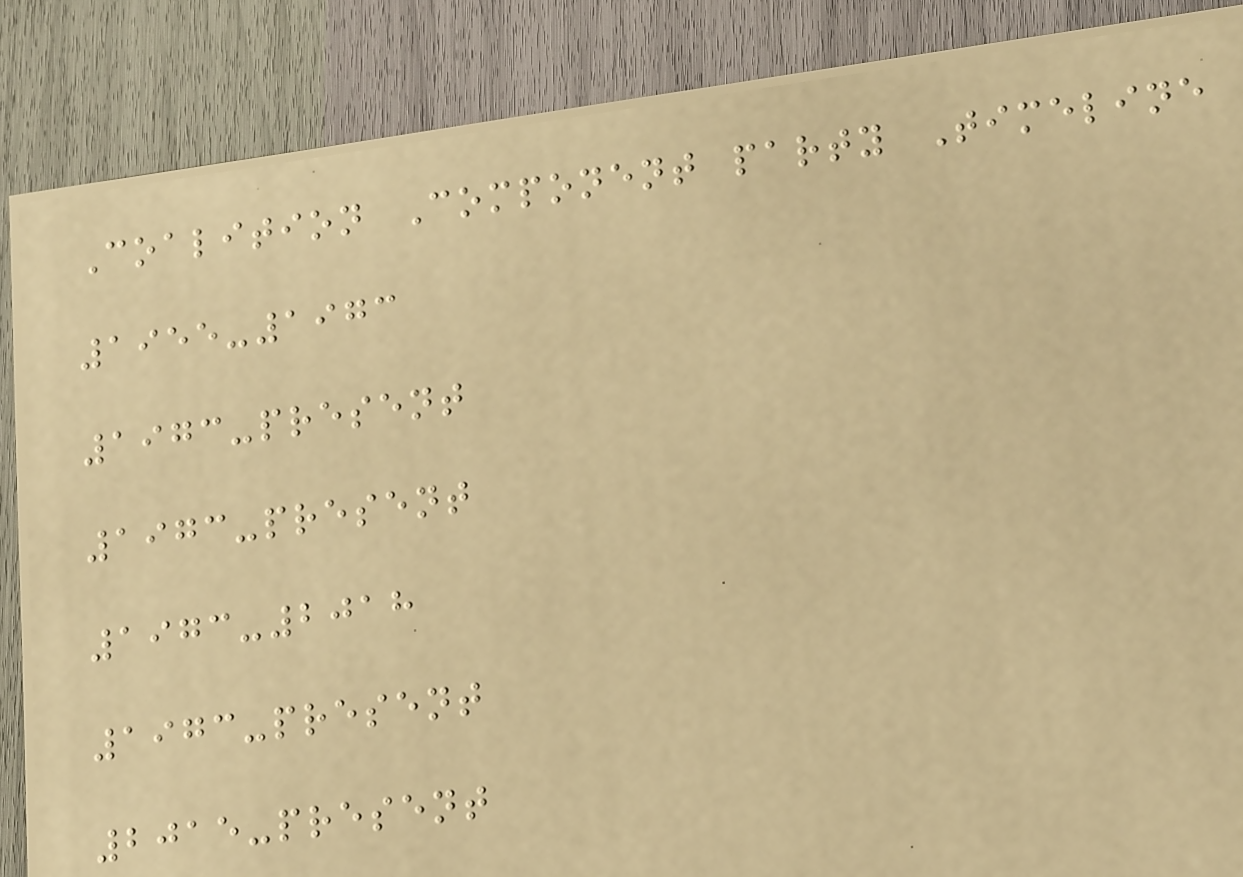Coalition Component party Timeline
1955-1973
1973-present
1973-present
1973-2018
1973-present
2015-present
